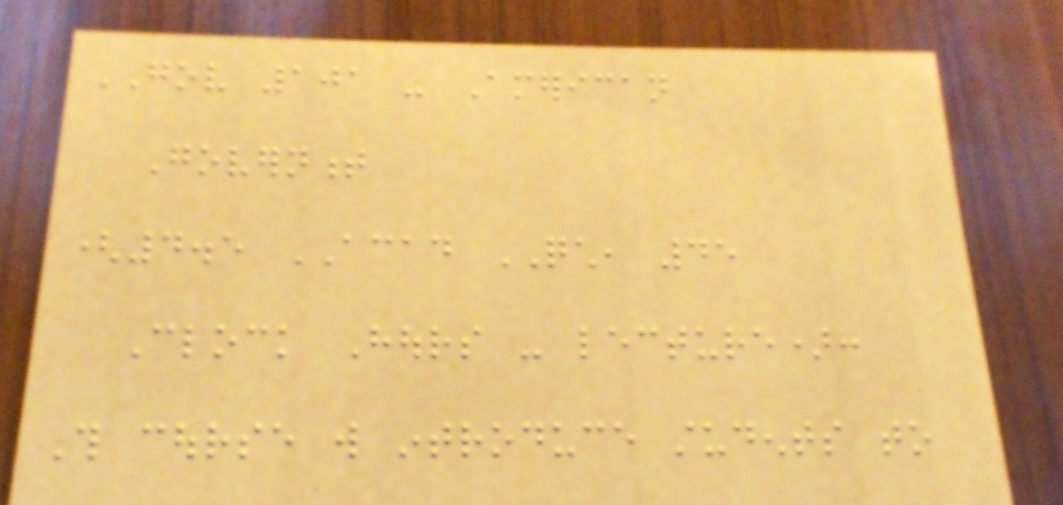GOV 101 - American
Government
(4.5 ACAD QCH, 45
Clock Hours - lecture):
This course will introduce students to
